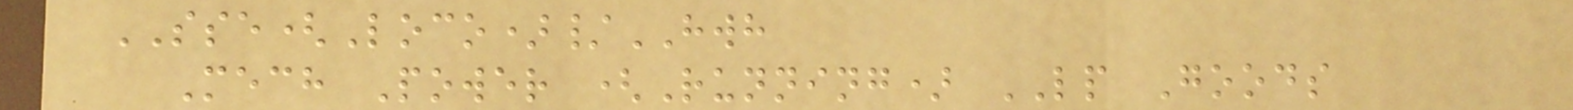SSE(Loco)/HWH
Mech Power (Running) LP Goods
